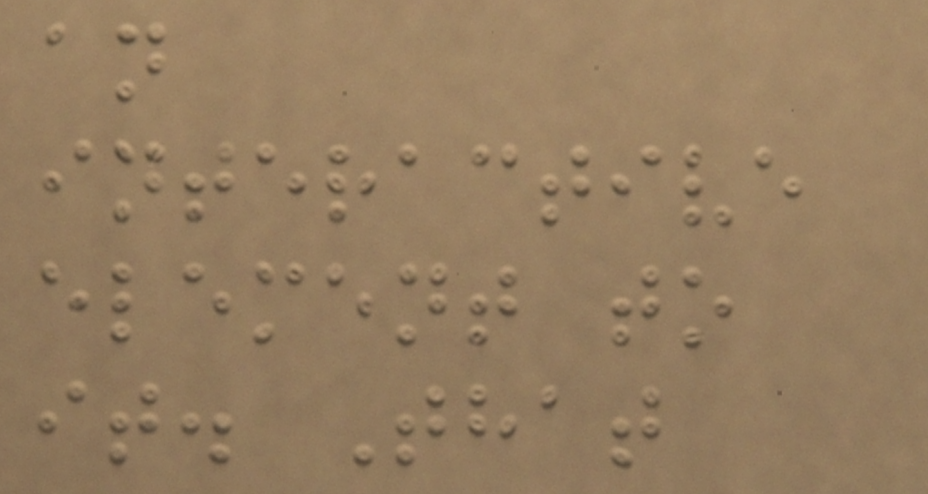an
interactive
element to
it. That
